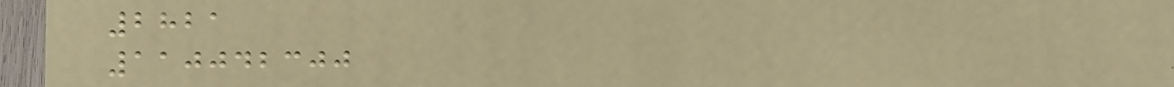2821
110042300
